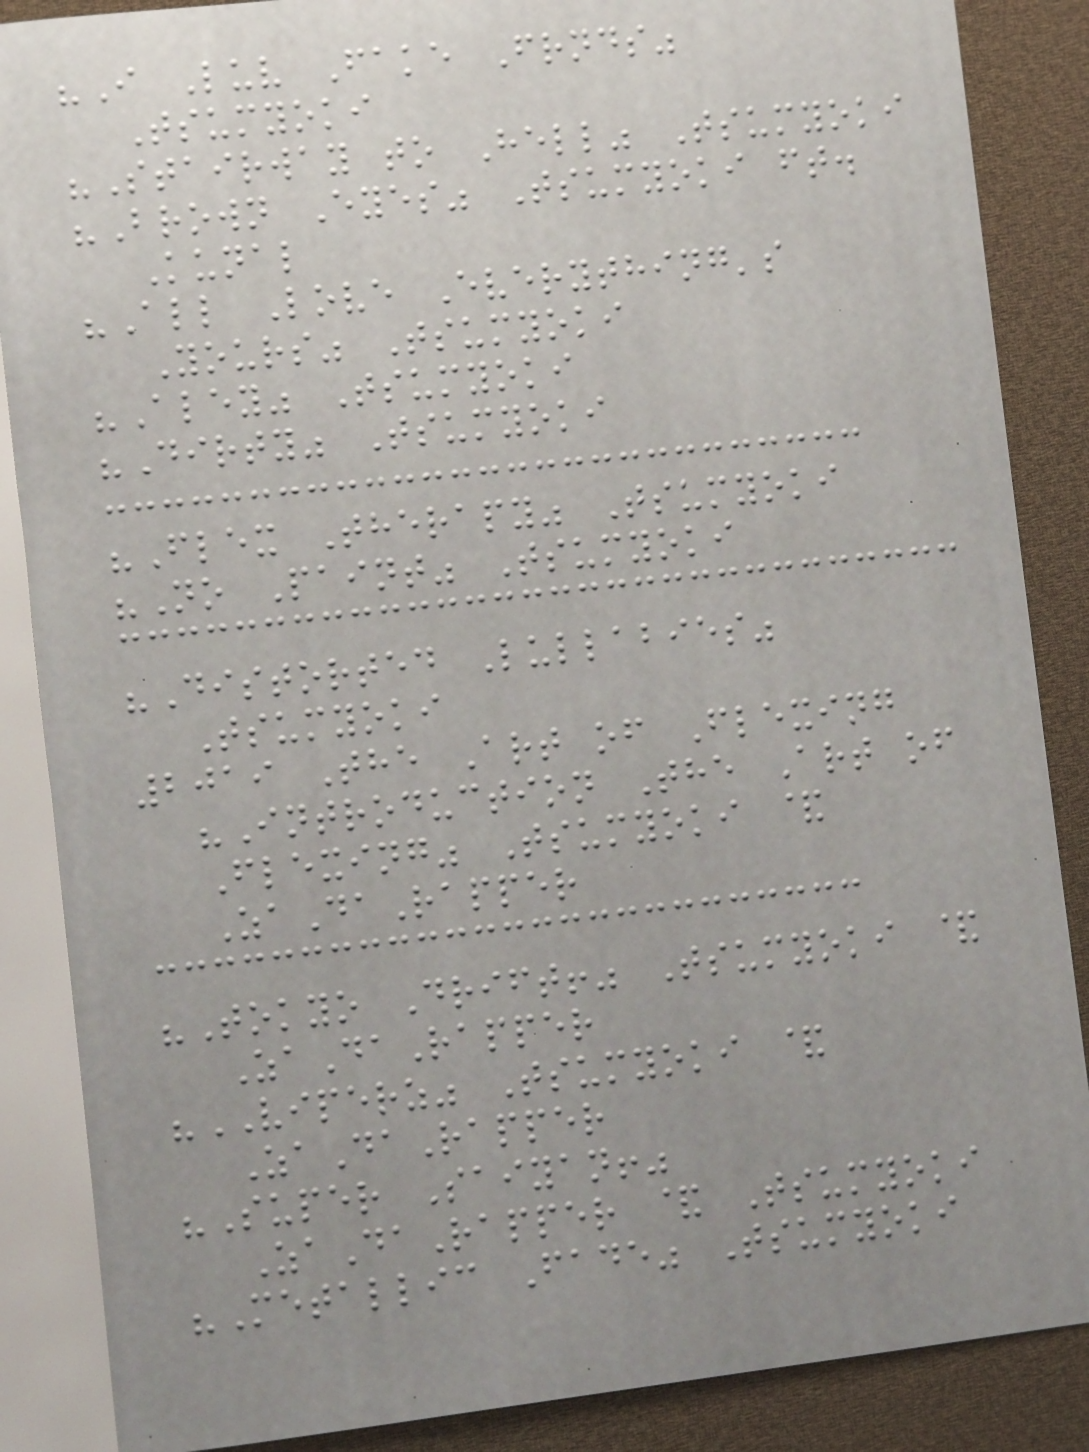"I Luv Fake Frnds"
Tsumyoki
"Stairway to Hell" Tsumyoki
"Brown Eyes" Tsumyoki ft.
Kunal
"All Love Everything's
Yours" Tsumyoki
"Aley" Tsumyoki
"Dirty" Tsumyoki
"Flex Therapy" Tsumyoki
"No Paint" Tsumyoki
"Distorted Lullabies"
Tsumyoki
2019 The Art of Flexing
"Introduction The Art of
Flexing" Tsumyoki &
ZaDaRapper
"Tokyo Drift!" Tsumyoki &
ZaDaRapper
"VIPERZ" Tsumyoki &
ZaDaRapper
"Super Saiyan!"
ZaDaRapper & Tsumyoki
"Metallic Fade" Tsumyoki
